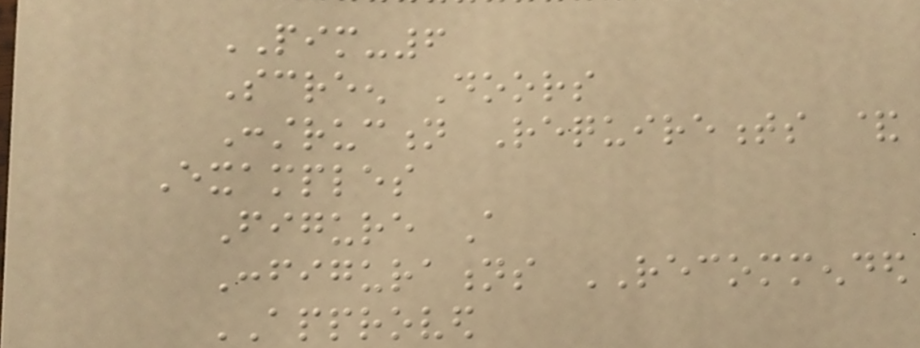PIM-6
Screen Doors
Construction Requirements &
Examples
Figure A
Configurations RECOMMENDED
APPROVED
